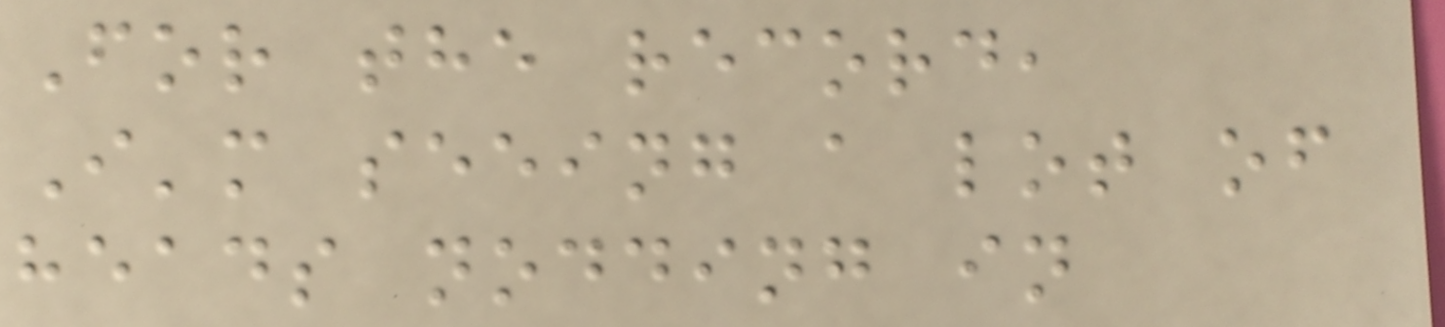For the record,
I'm seeing a lot of
heads nodding in
